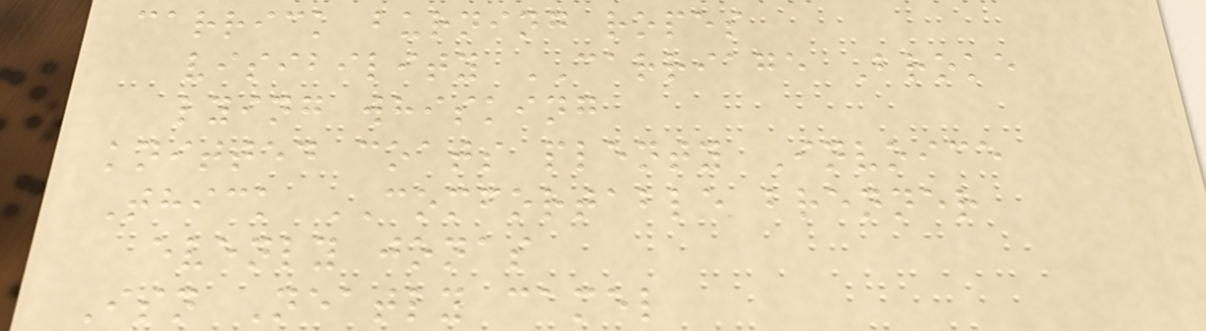carrick burning ropes
visibility CARRIAGE Broke
lying whisking
knitted coats plenty Invoice
Thick COMFORTABLE brenner
evenly jonas
Isn Neatly camel
